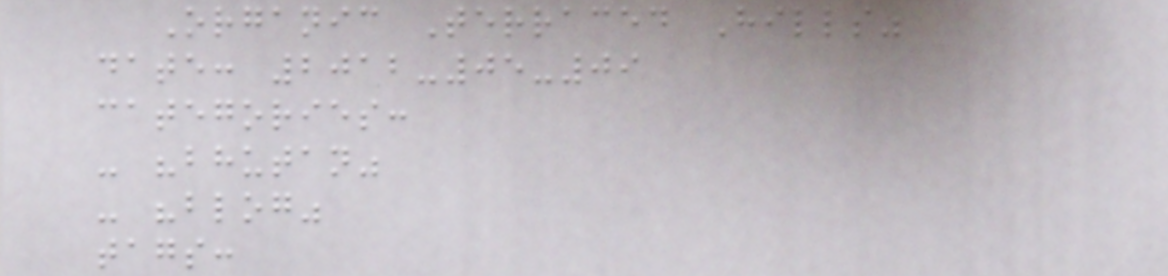Organic Terraced Hills"
date: 2012-05-09
categories:
- "bhutan"
- "blog"
tags:
